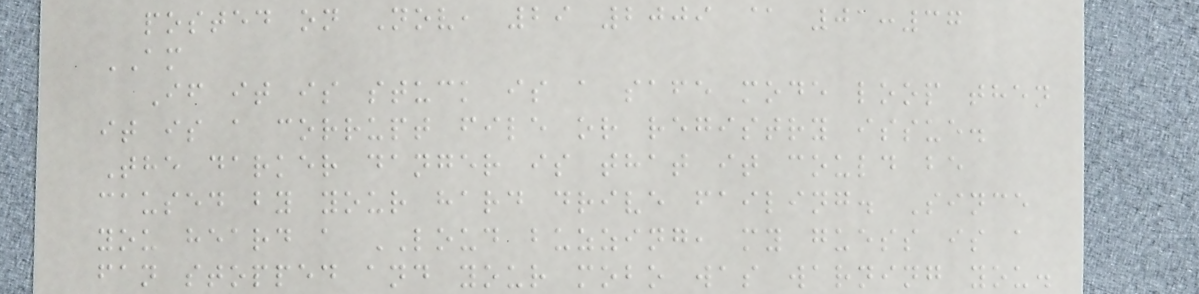posted on Nov, 29 2009 @ 01:37
AM
If it is stuck is a safe mode loop then
it is a corrupt file or registry issue.
The darker danger is that it could be
caused by your hard drive failing. Since
you heard a LOUD buzzing, my guess is a
fan stopped and your mobo was warning you.
